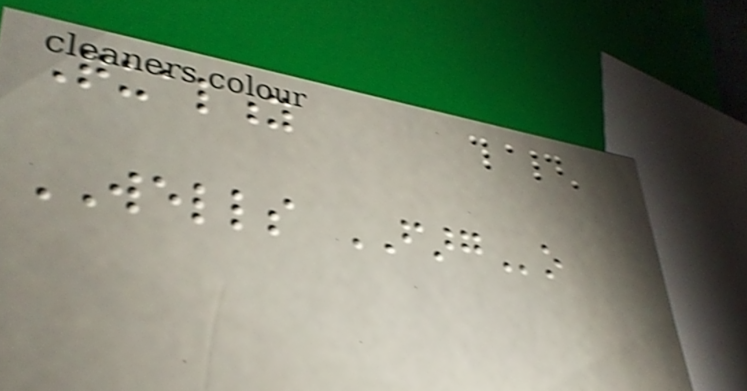Quality
WELLS FARGo
